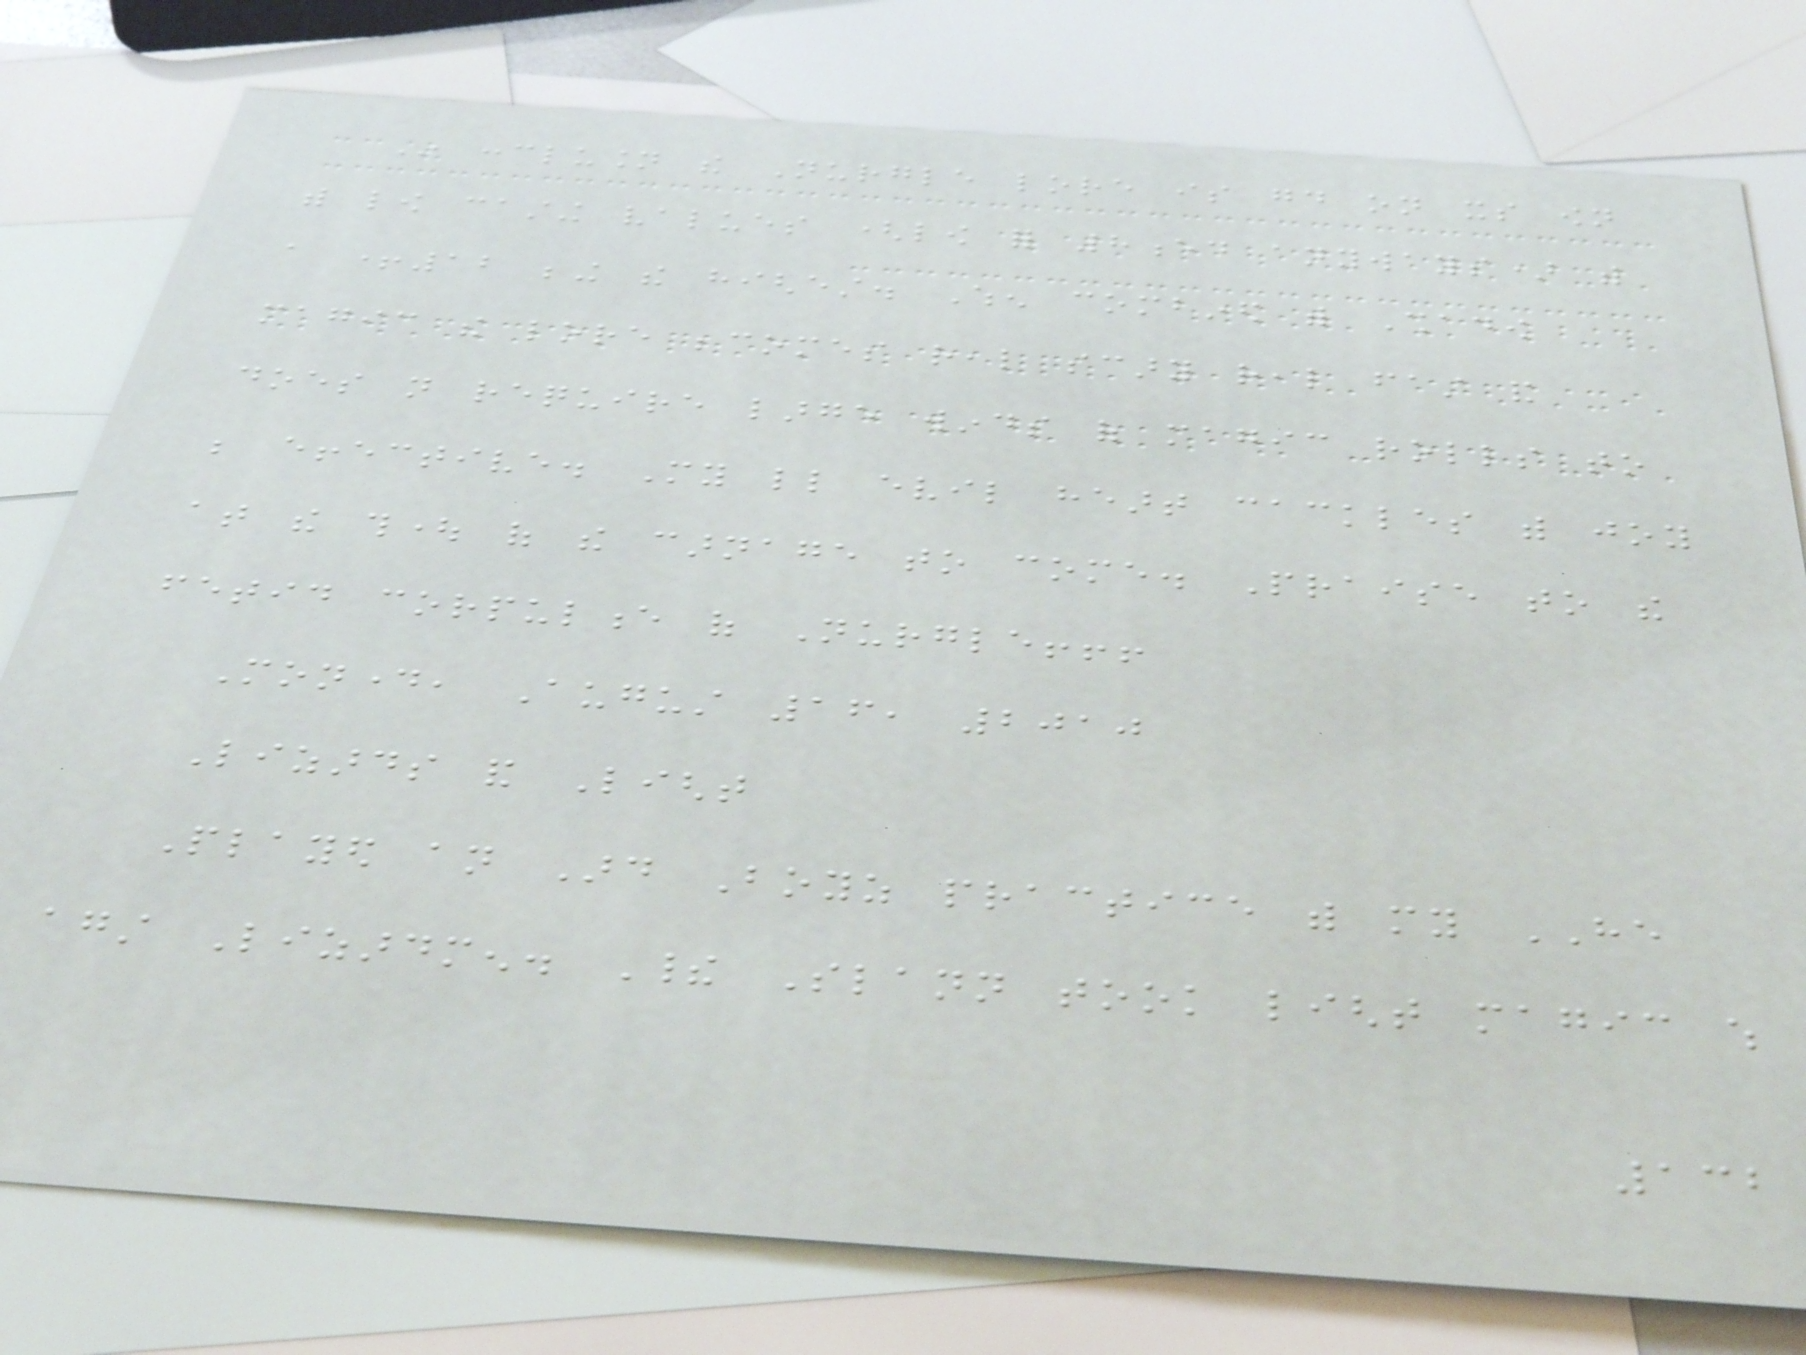In conclusion the Nurgle lore is good on its own
with low casting values (low for 8ed anyways) with
a +12 being the highest. When combined with Shadow
magic the lore becomes real scary real fast and
does not require large winds of magic rolls to
be effective. My little evil heart cackles with joy
at the thought of the carnage to come. Praise to the
fetid corpulence of Nurgle!!!
Monday, August 16, 2010
Lizards and Light
Played an Ard Boyz practice with my HE
against Lizardmen. Their Slann took light magic which
132
